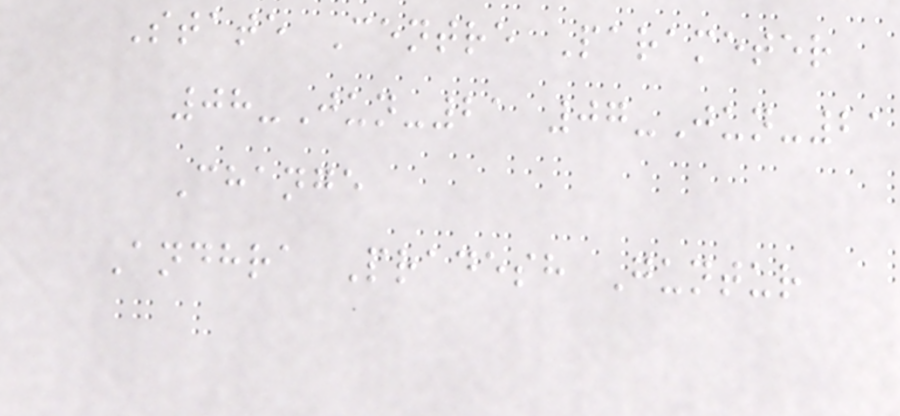State Centre Parameter
08-Jun-21 07-Jun-21
Change
Andhra Pradesh Guntur
